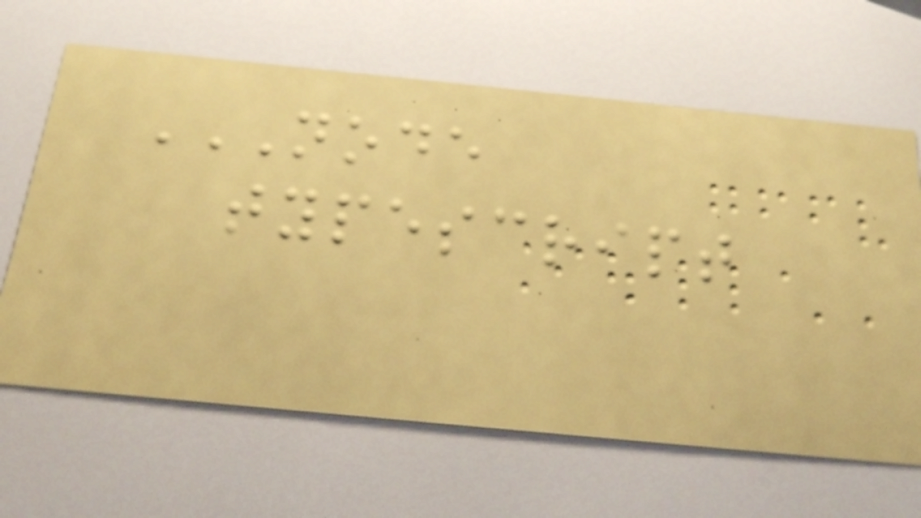NODE
TYPESCRIPT
